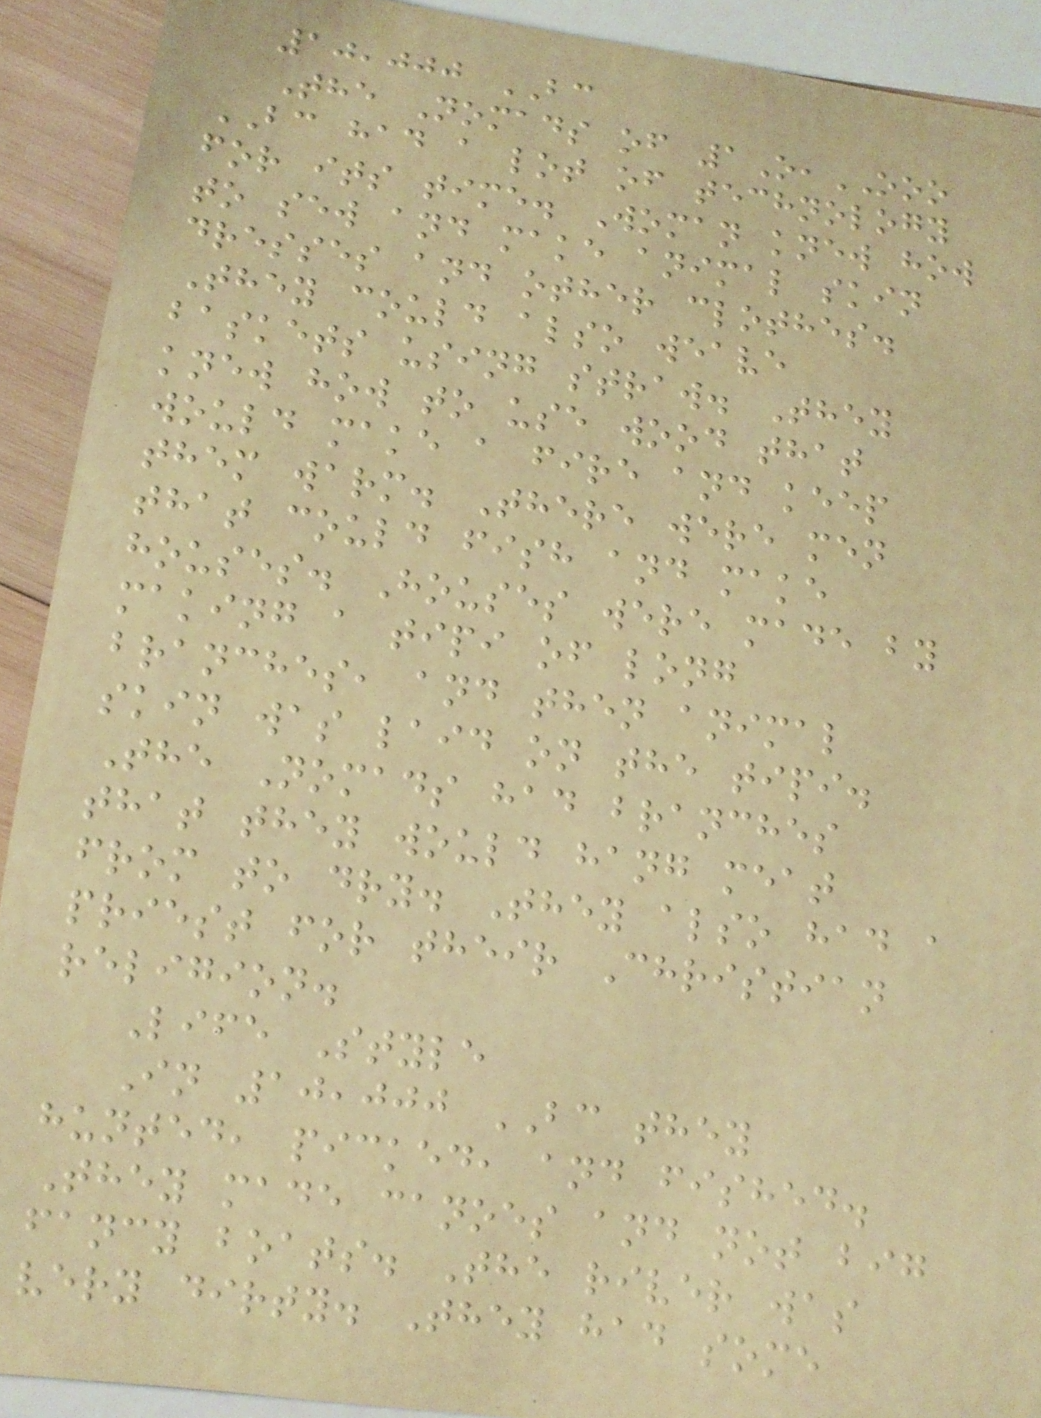10,000 BC
The Nomads of 1O,OOO
BC had a lot of technology
for its time. Woman knew how
to sew and make animal skin
dresses and other clothes.
They could also weave
baskets using straw. They
knew how to use wood that
would make a fire and keep
them warm. There were men
that could fish and make
houses. Houses were made by
making a tipi of long
branches, and then animal
skin was laid on the tipi.
The Nomads had branches
that they would hang meat
from to dry. They also had a
priest for their Christian
religion.
Life Style
In 10,000 BC they
hunted, picked, and fished.
They made canoes and not big
fancy boats. The river was
very dirty. They had some
